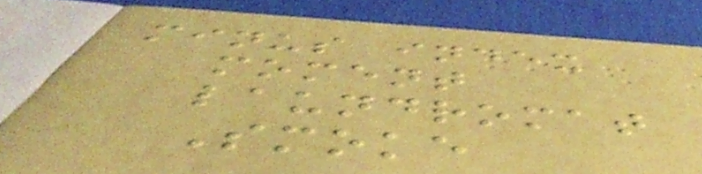minus index
moment
laundromat
Smoke
